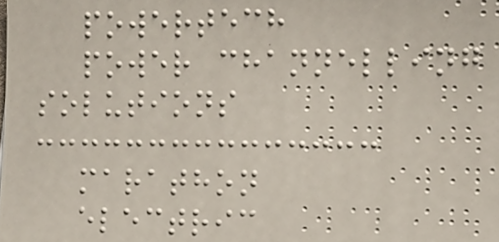powertech
power channelling
solutions
marathon
electric
